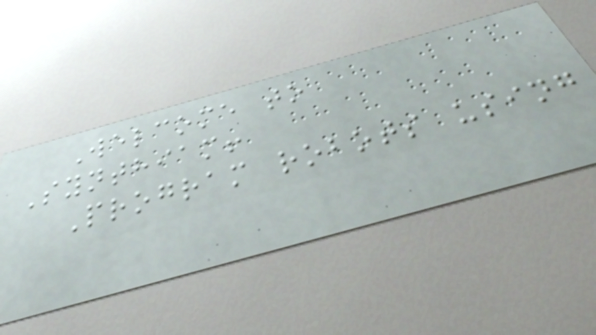Welcome to
Synthiam!
Program robots using
